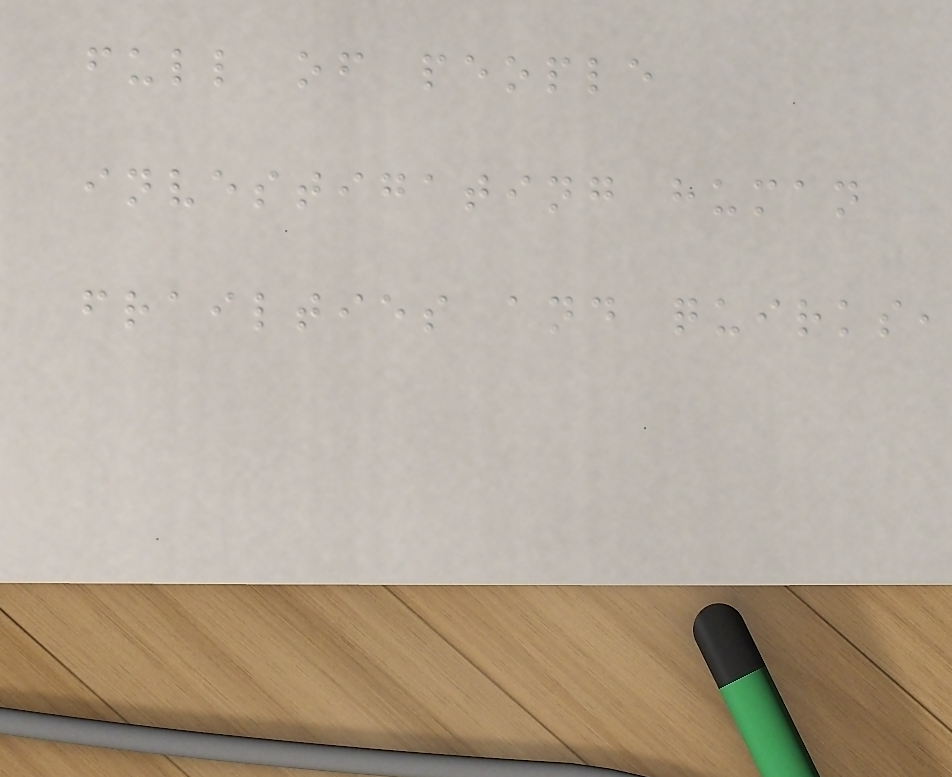full of people
investigating human
frailties and quirks,
